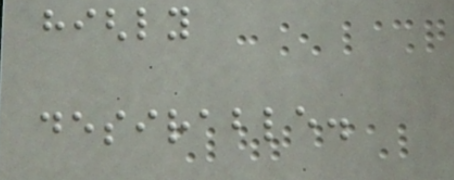highly
desirable.
